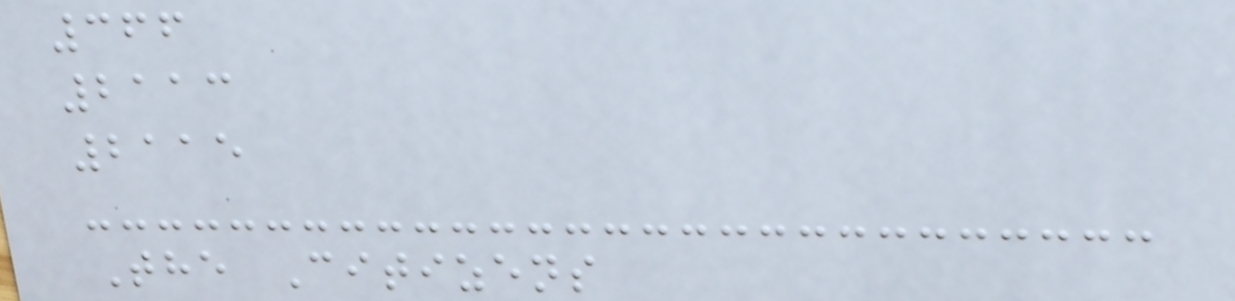366
2113
2115
The Citizens
